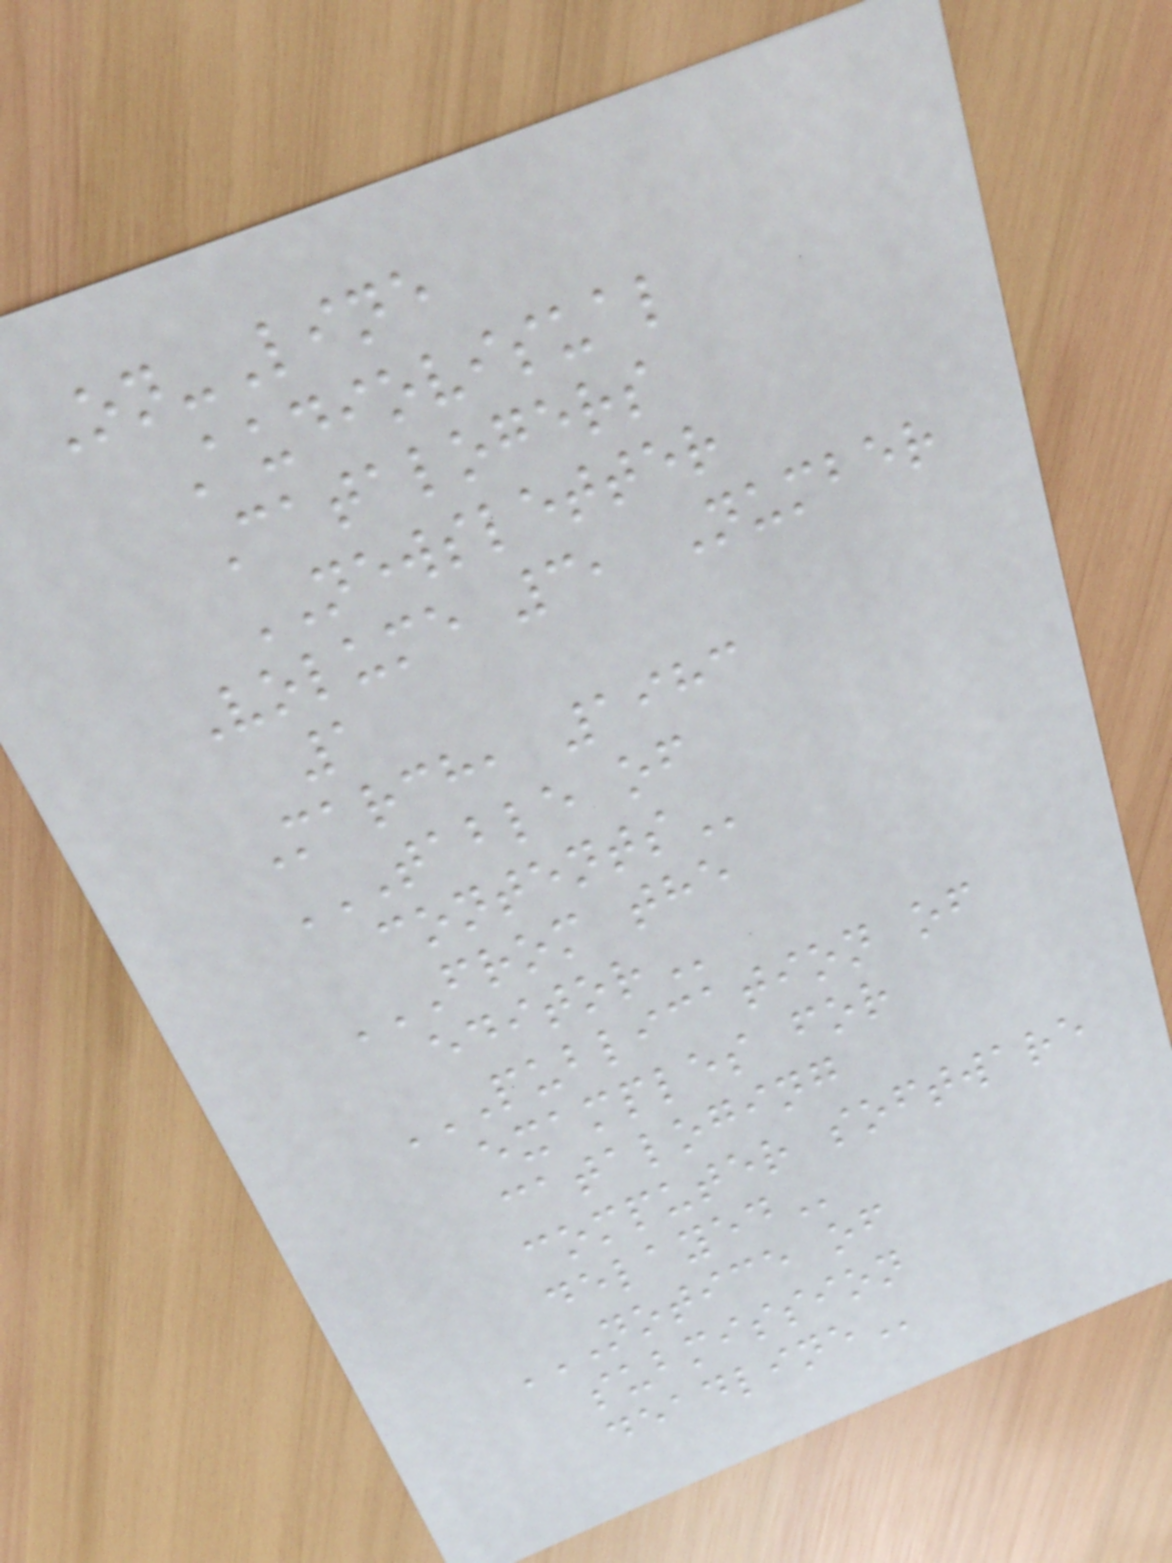On-Line
Audiovisual
Catalogers
NEWSLETTER
Volume 3, Number
1
March, 1983
TABLE OF
CONTENTS
FROM THE
EDITOR
PUBLICATION OF
EXAMPLES FOR
CATALOGING
COMPUTER SOFTWARE
DELAYED
NOTICE OF
SUBMISSION
DEADLINE
